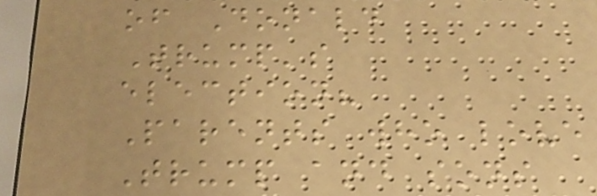of Donald
Trump's
election?
Parents who love
Trump and sons
